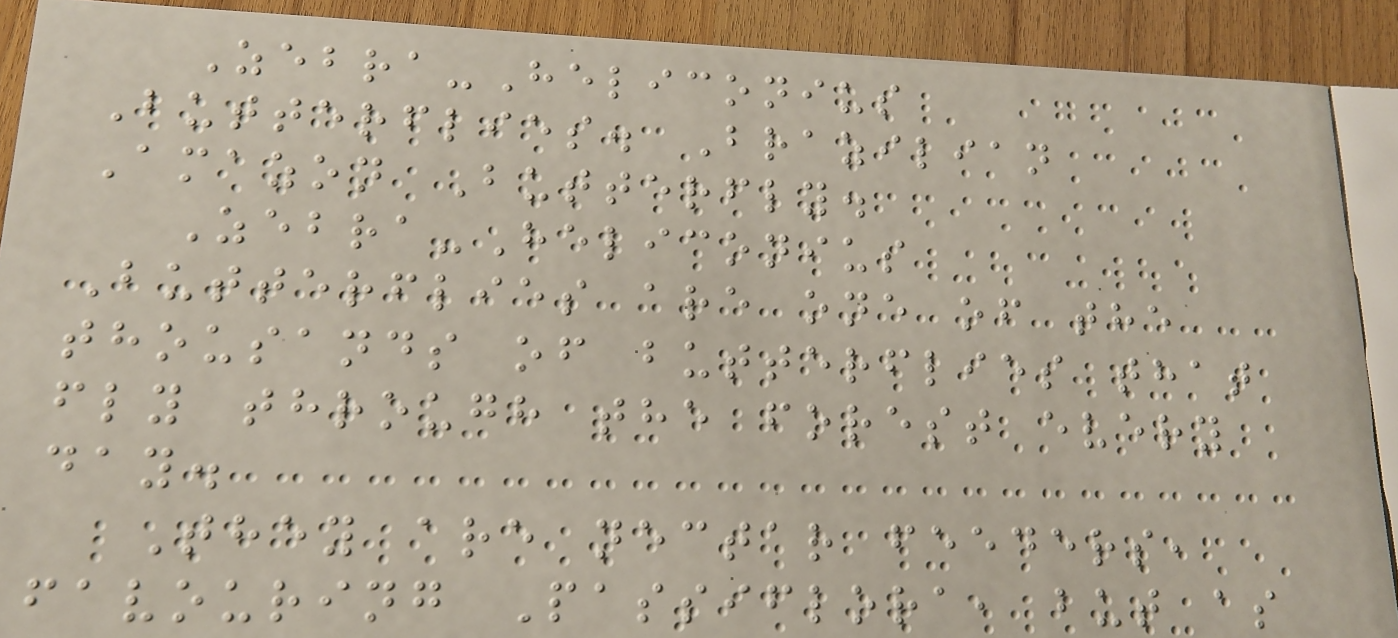Zebra-Heliconius
Butterflies. Brazilian
Amazon Butterfly.
Zebra-Heliconius
Butterflies are one of the
thousands of butterflies that
fly through the forest every
day.
They are nectar feeders,
favouring Passiflora, but as
